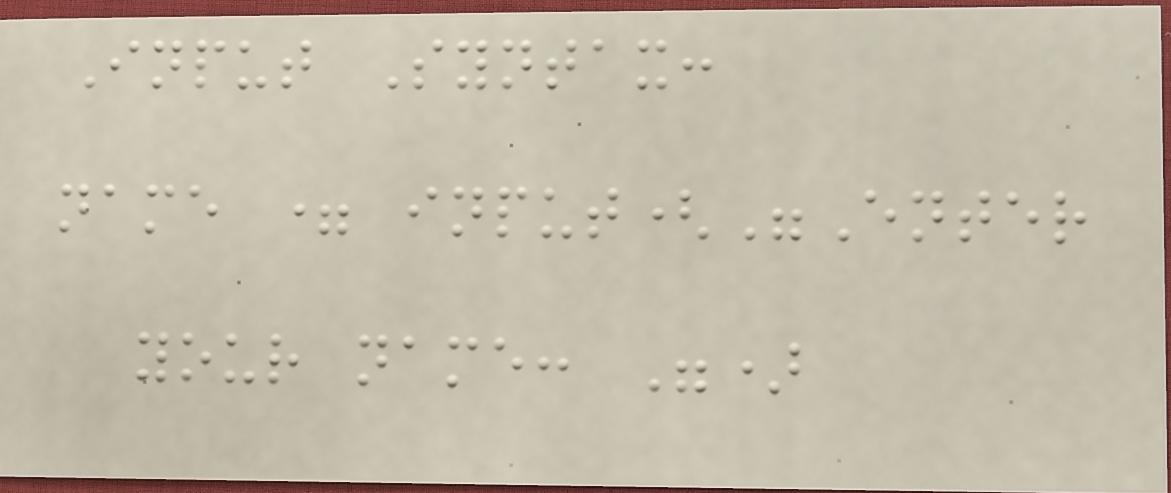Input Syntax:
name = input("Enter
your name: ")
